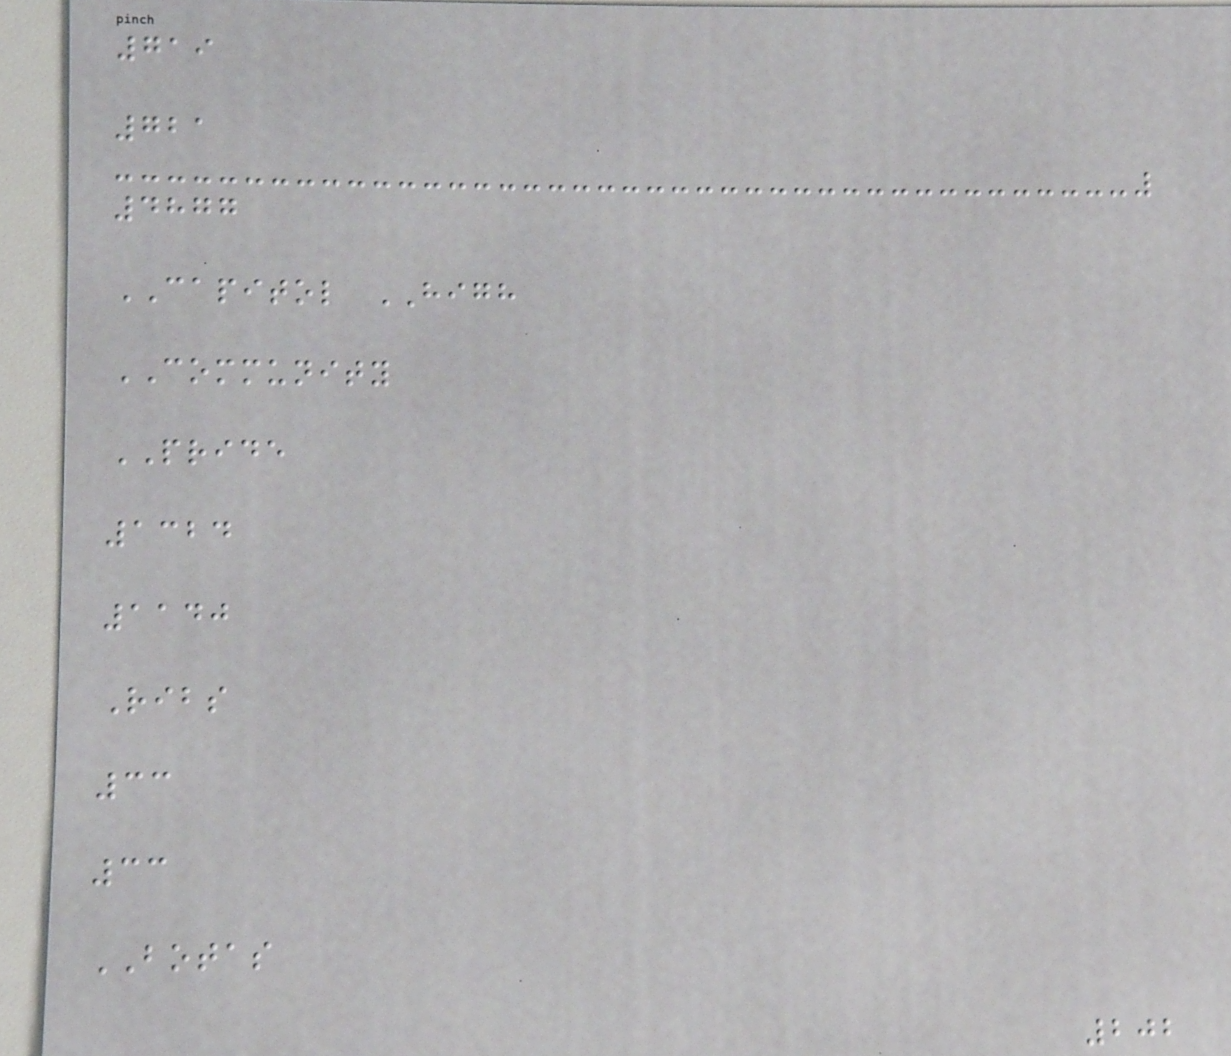719
721
4877
CAPITOL HIGH
COMMUNITY
PRIDE
1324
1140
Ribs
33
33
BOTAS
202
